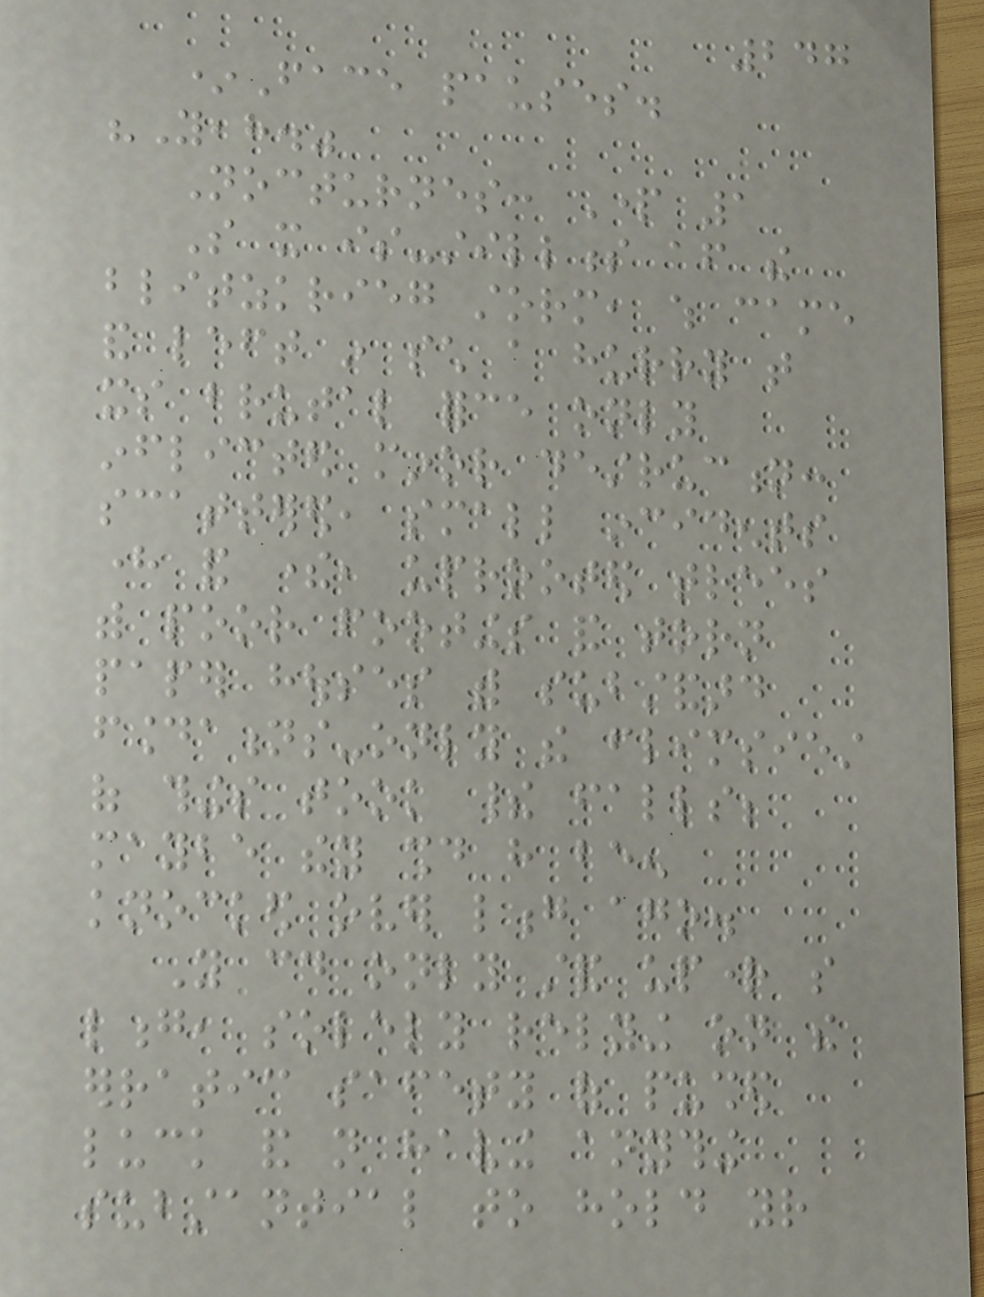247
*Face pauses.
"Yeah."
Nocturnes: Part 1
So it is-stillness after the
blitzkrieg storm, which came
and left in such a hurry that
its brutal force only
inflicted minor destruction:
scattered, small incidents
here and there, uprooted trees
with poor footings and torn
paper houses with substandard
foundations-only the flimsiest
of things took their falls;
maybe they should have been
knocked over long ago.
You could only stand upright so
long, solely relying on the
erratic safety of pushed
luck and not having anything
substantial to hold your
